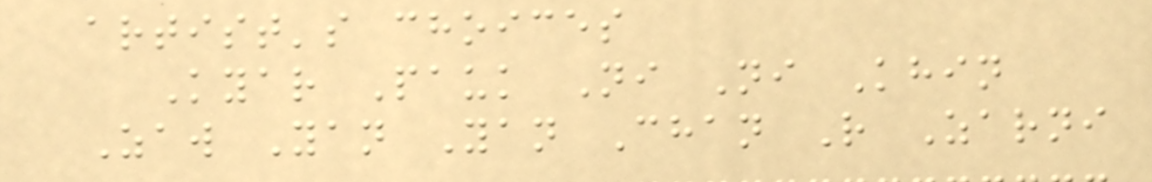artist's choices
Kyar Pauk Ni Ni Khin
Zaw Yan Yan Chan R Zarni
